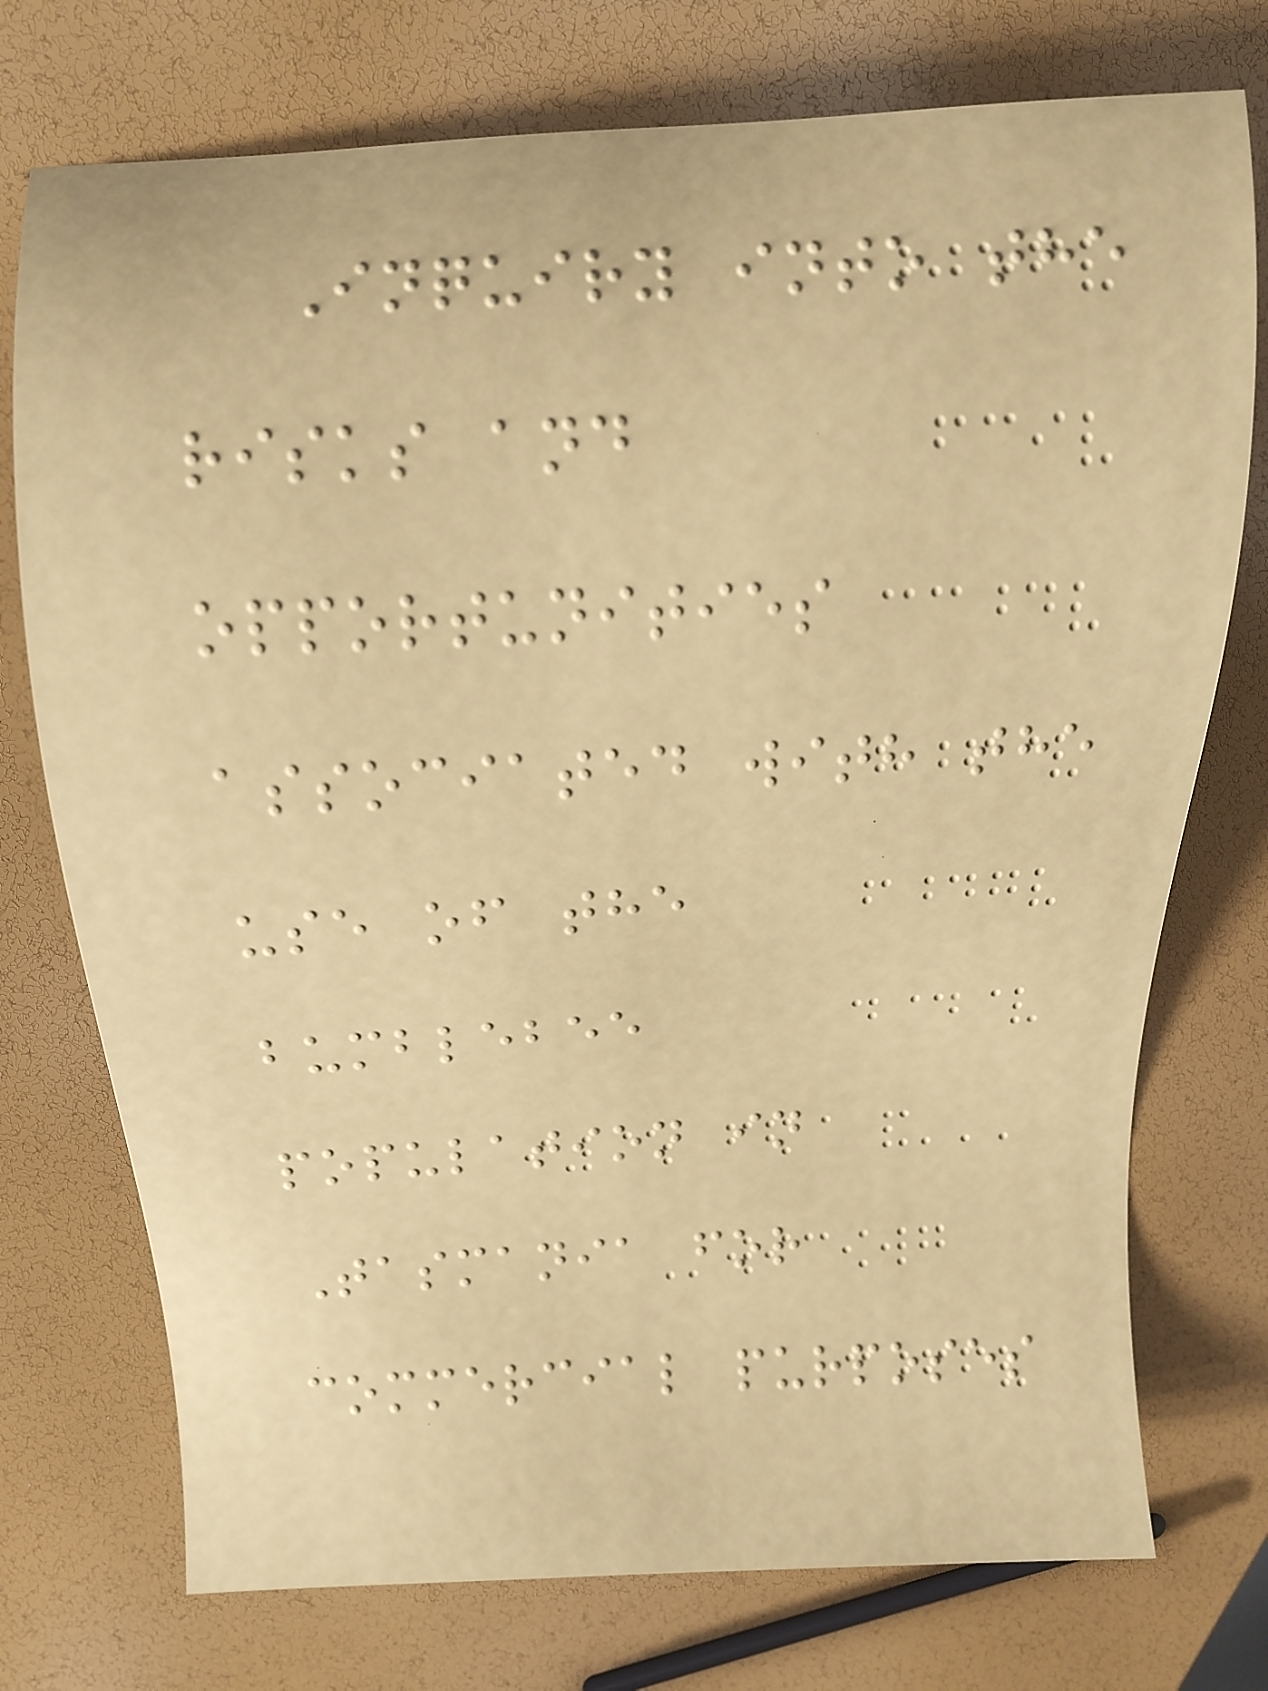Inquiry into the
risks and
opportunities
associated with the
use of the
bumblebee
population in
Tasmania for
commercial purposes
